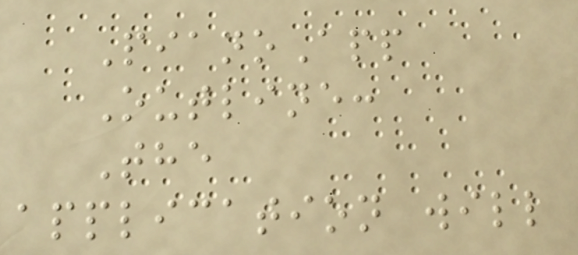PianoApp
Outline:
The
application will
